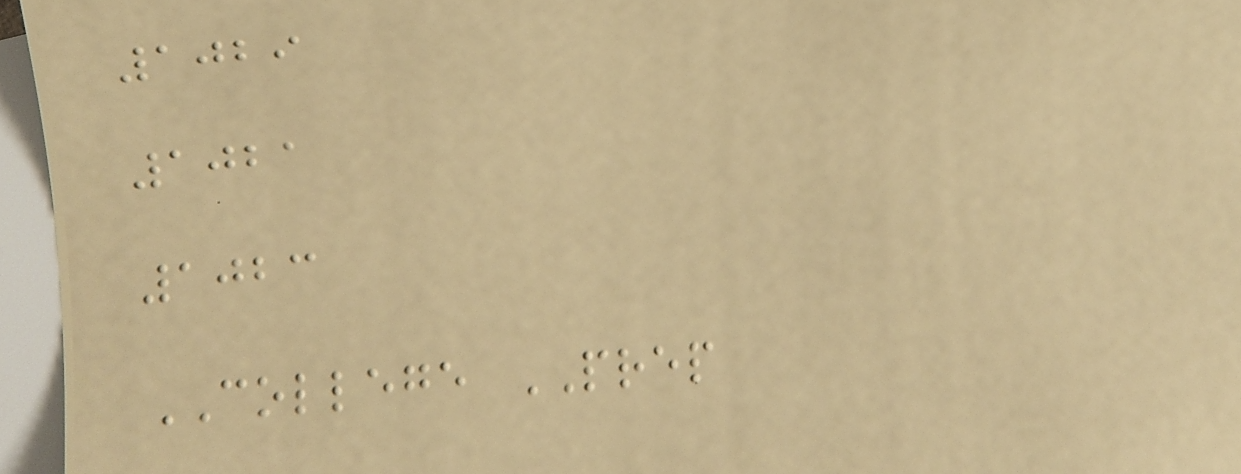1029
1021
1023
COLLEGE PREP
